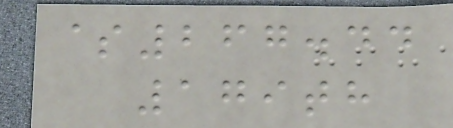$267.44
179th
